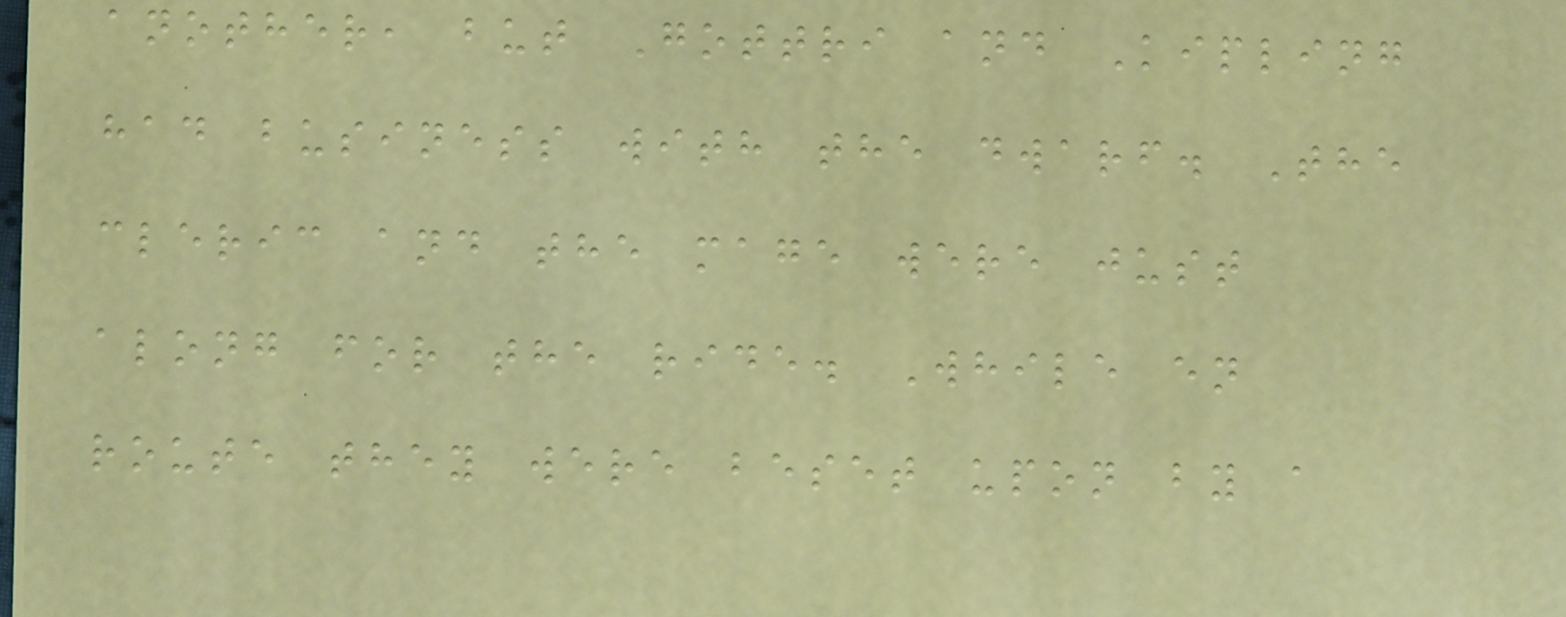another, but Gottri and Kipling
had business with the dwarf. The
cleric and the mage were just
along for the ride. While en
route they were beset upon by a
